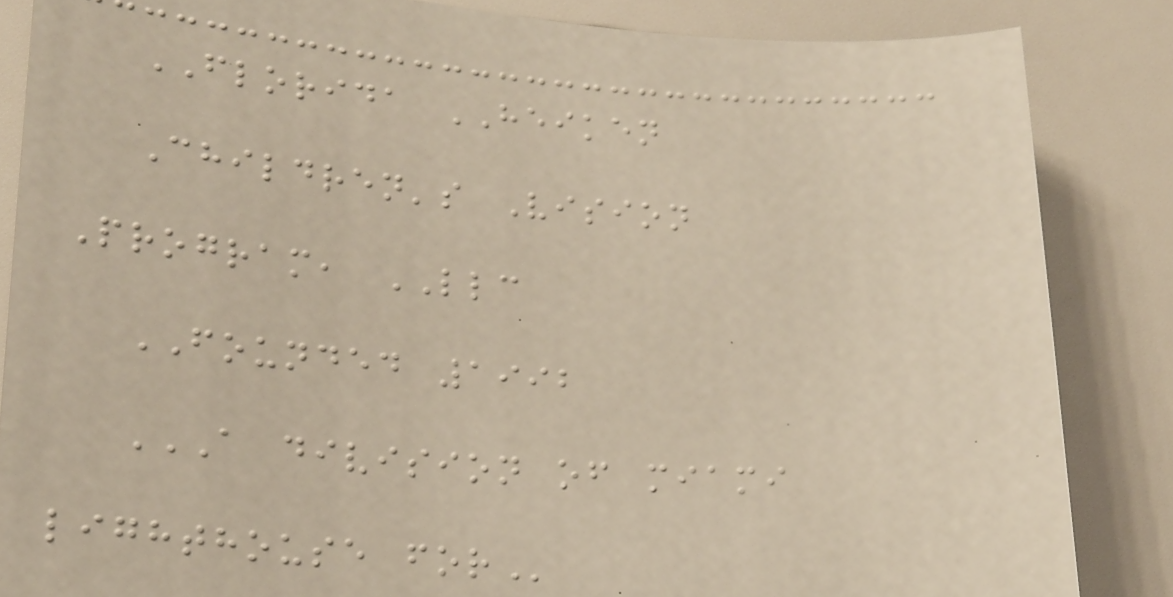FLORIDA HEIKEN
Children's Vision
Program, LLC
FOUNDED 1992
A DIVISION OF MIAMI
LIGHTHOUSE FOR
